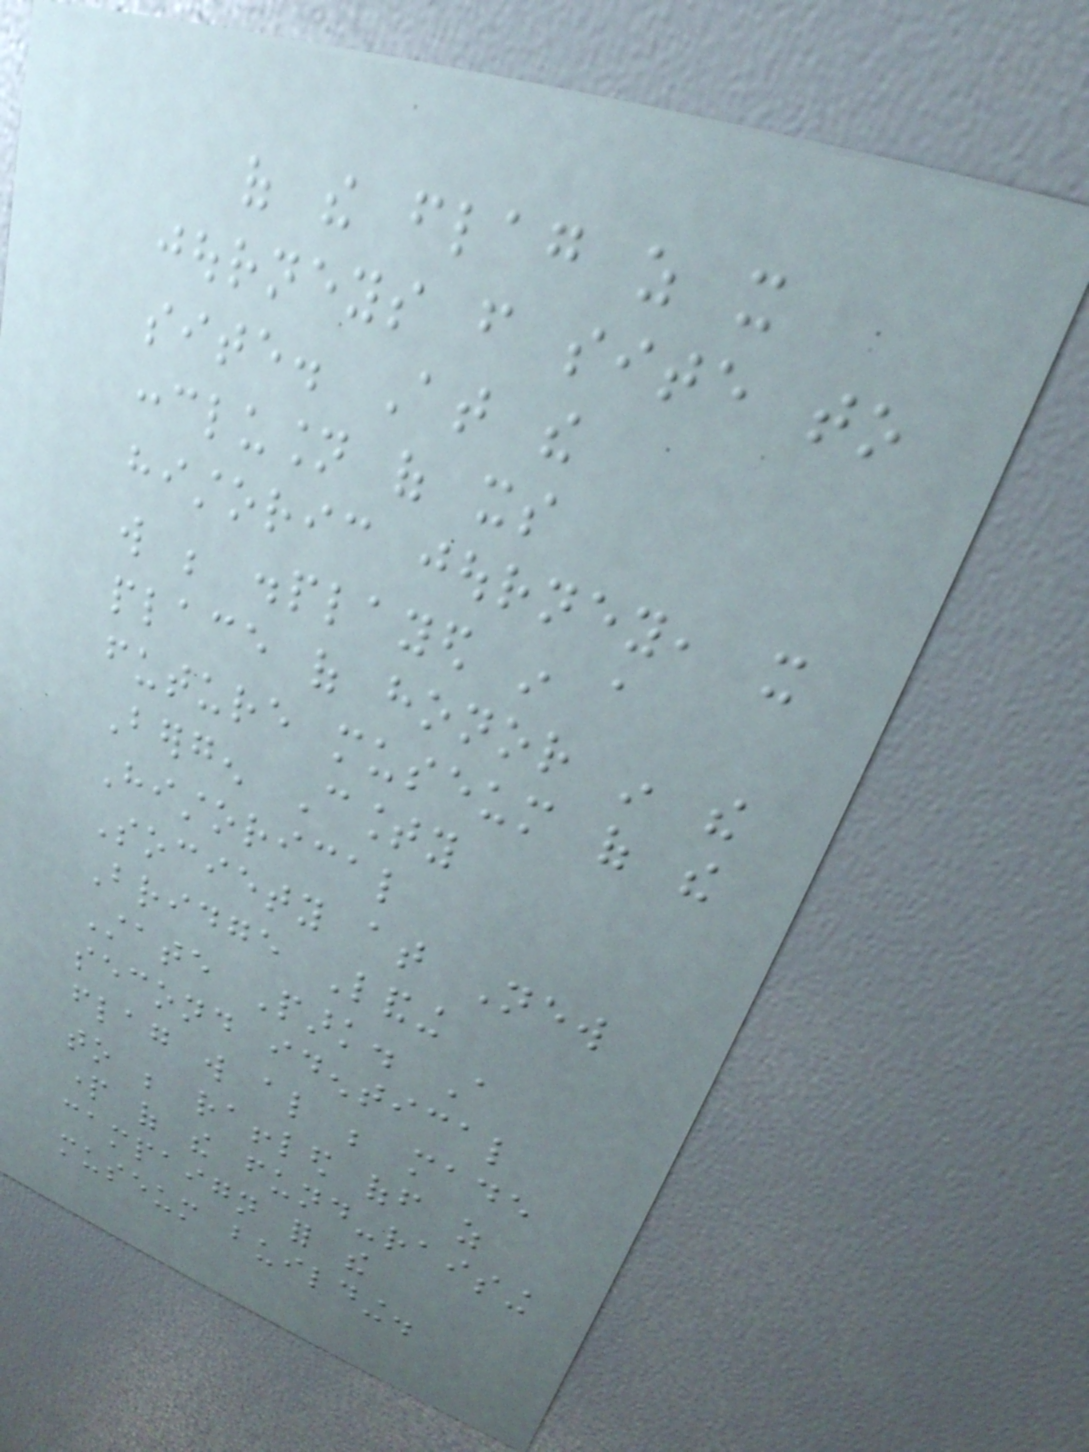of the flag as it
journeys from site to
site. At the
conclusion of its
historic journey, it
will be displayed in a
place of honor in the
future museum of the
Bergen County
Historical
Society at New
Bridge Landing
State Park. A
second identical
flag will also be made
to be raffled off as
part of the fund-raising
campaign for the
museum building.
